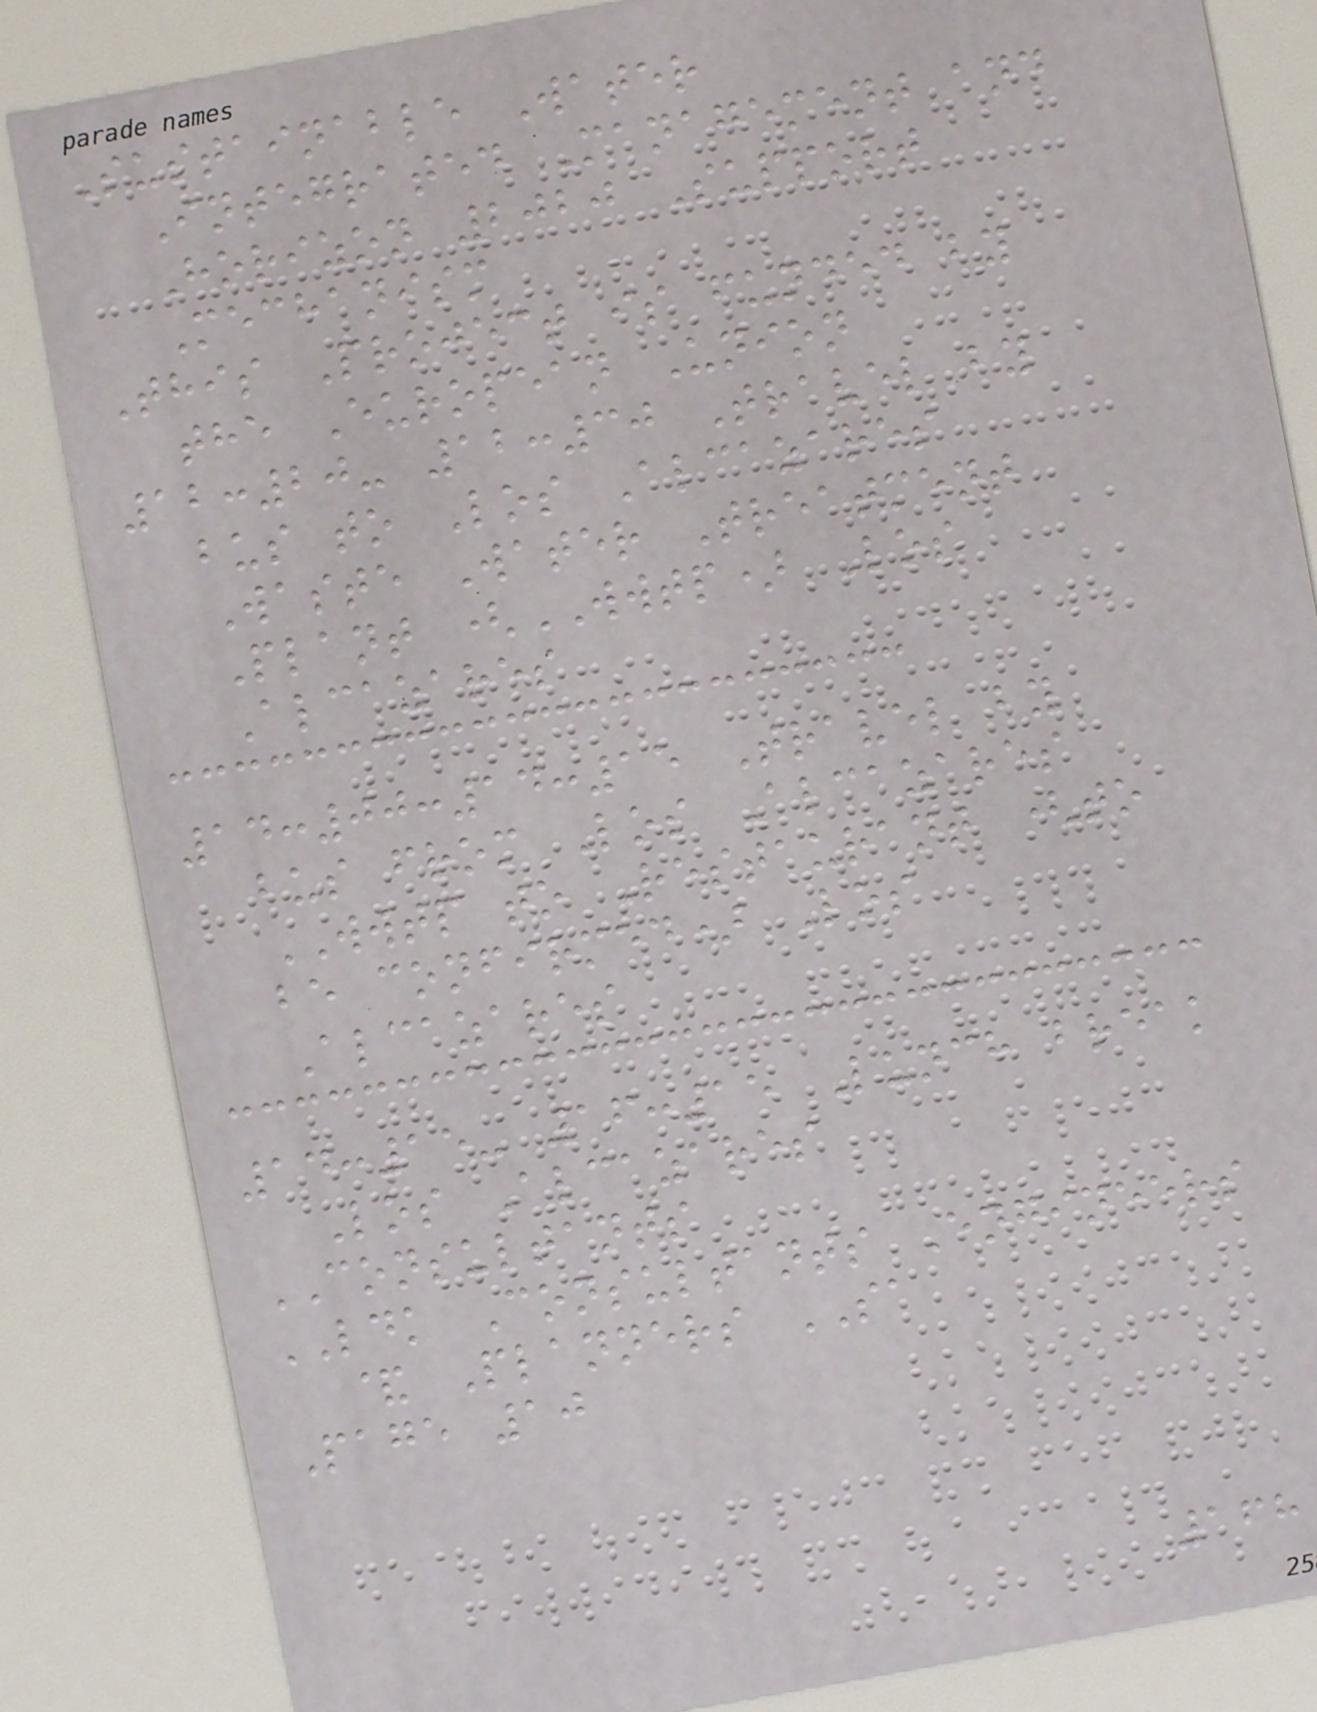Sustainable Water
Integrated Management and
Horizon 2020 Support
Mechanism
This Project is funded by
the European Union
12:20- 12:30 Travel by
bus to Los Alcazares
Waste Water Treatment
Plant (WWTP) Los
Alcazares
14:00:14:15 Travel by
bus from Los Alcazares
WWTP to Restaurant (to
be confirmed) Los
Alcazares
14:15- 16:15 Lunch break
Los Alcazares
CONSULTANTS
LDK Consultants Engineers
& Planners SA
Page 10
168
